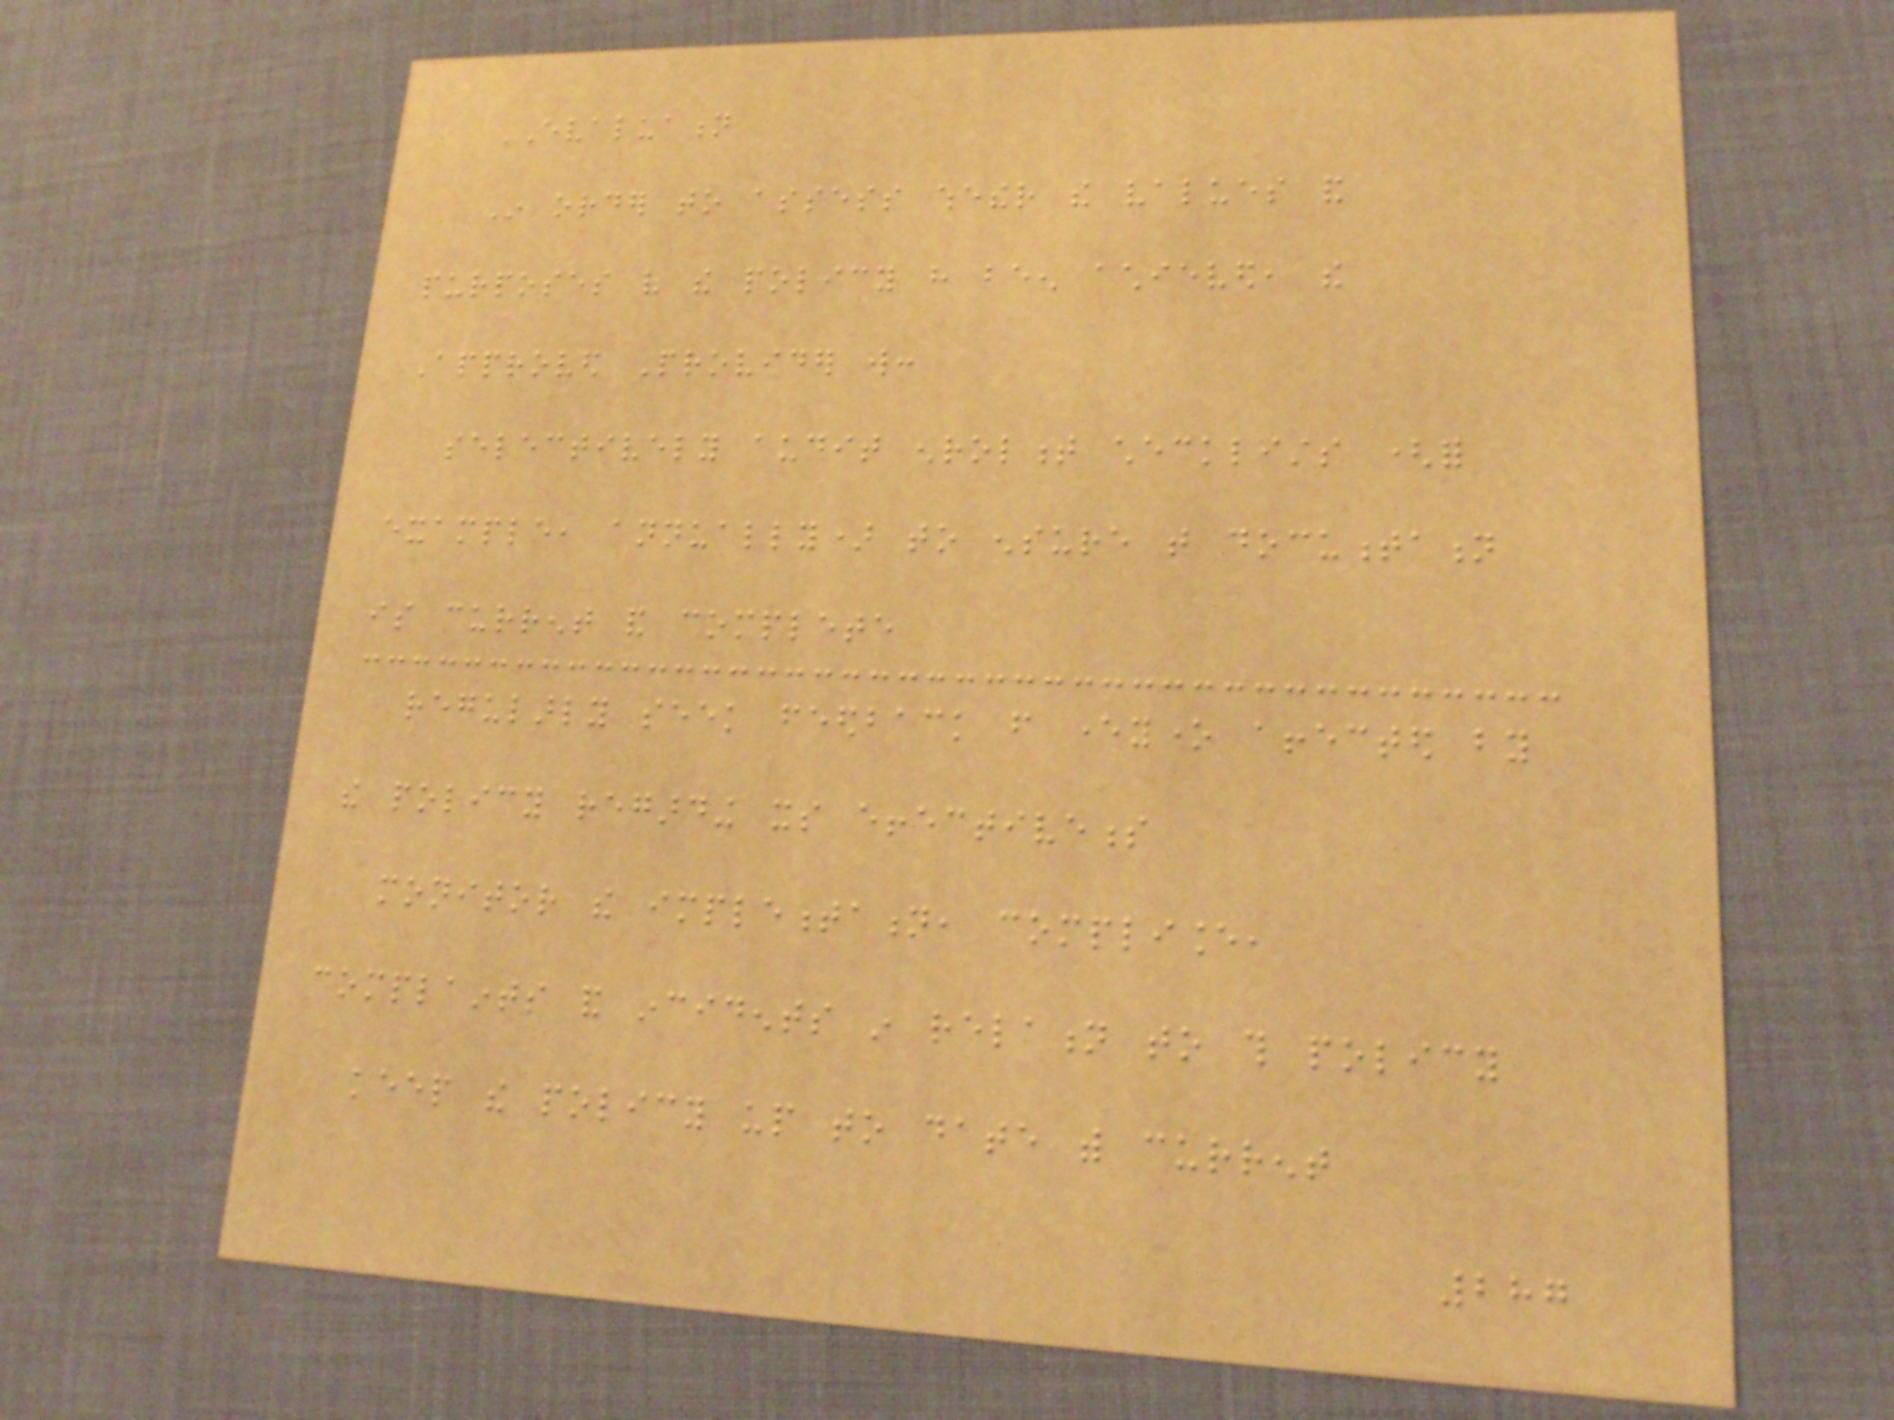EVALUATION
In order to assess whether the values and
purposes of the policy have been achieved, the
Approved Provider will:
selectively audit enrolment checklists (for
example, annually) to ensure that documentation
is current and complete
regularly seek feedback from everyone affected by
the policy regarding its effectiveness
monitor the implementation, compliance,
complaints and incidents in relation to this policy
keep the policy up to date with current
287
